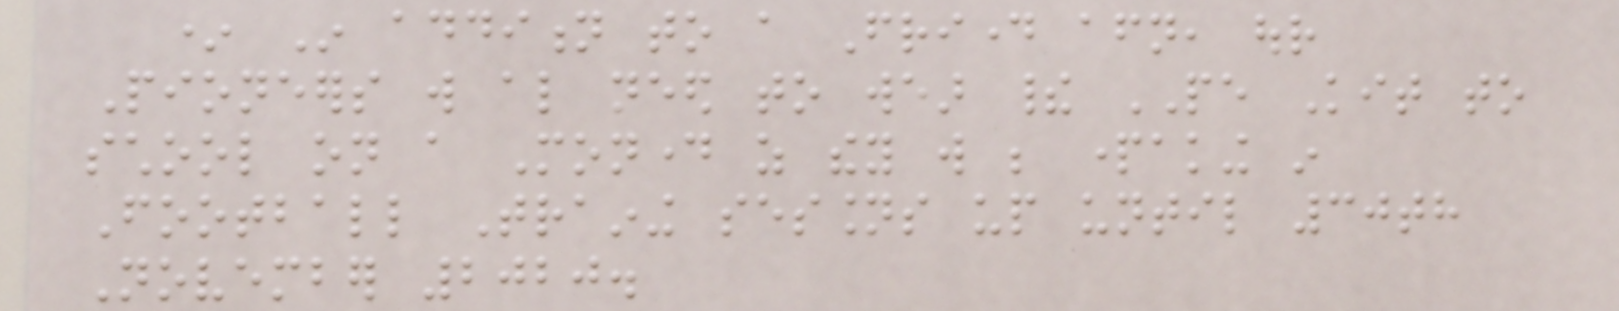* In addition to a Friday afternoon, our
Pioneers will also need to wear their PE Kit to
school on a Monday as they will be partaking in
Football Training sessions up until 30th
November 2020.
